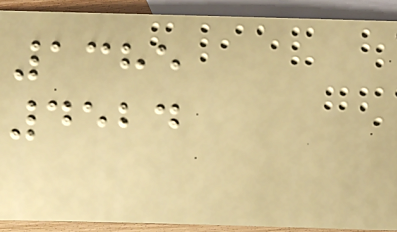1385
4524
